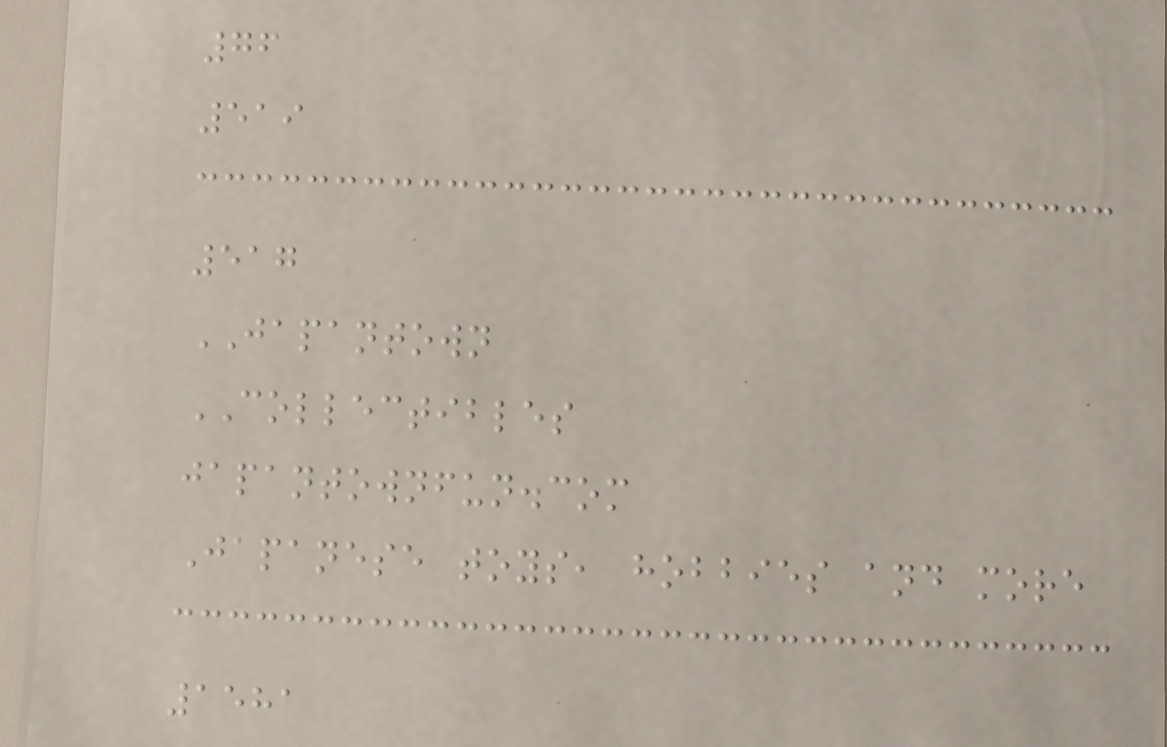76
519
517
JAPANTOWN
COLLECTIBLES
japantownfun.com
Japanese toys, hobbies and more
1581
